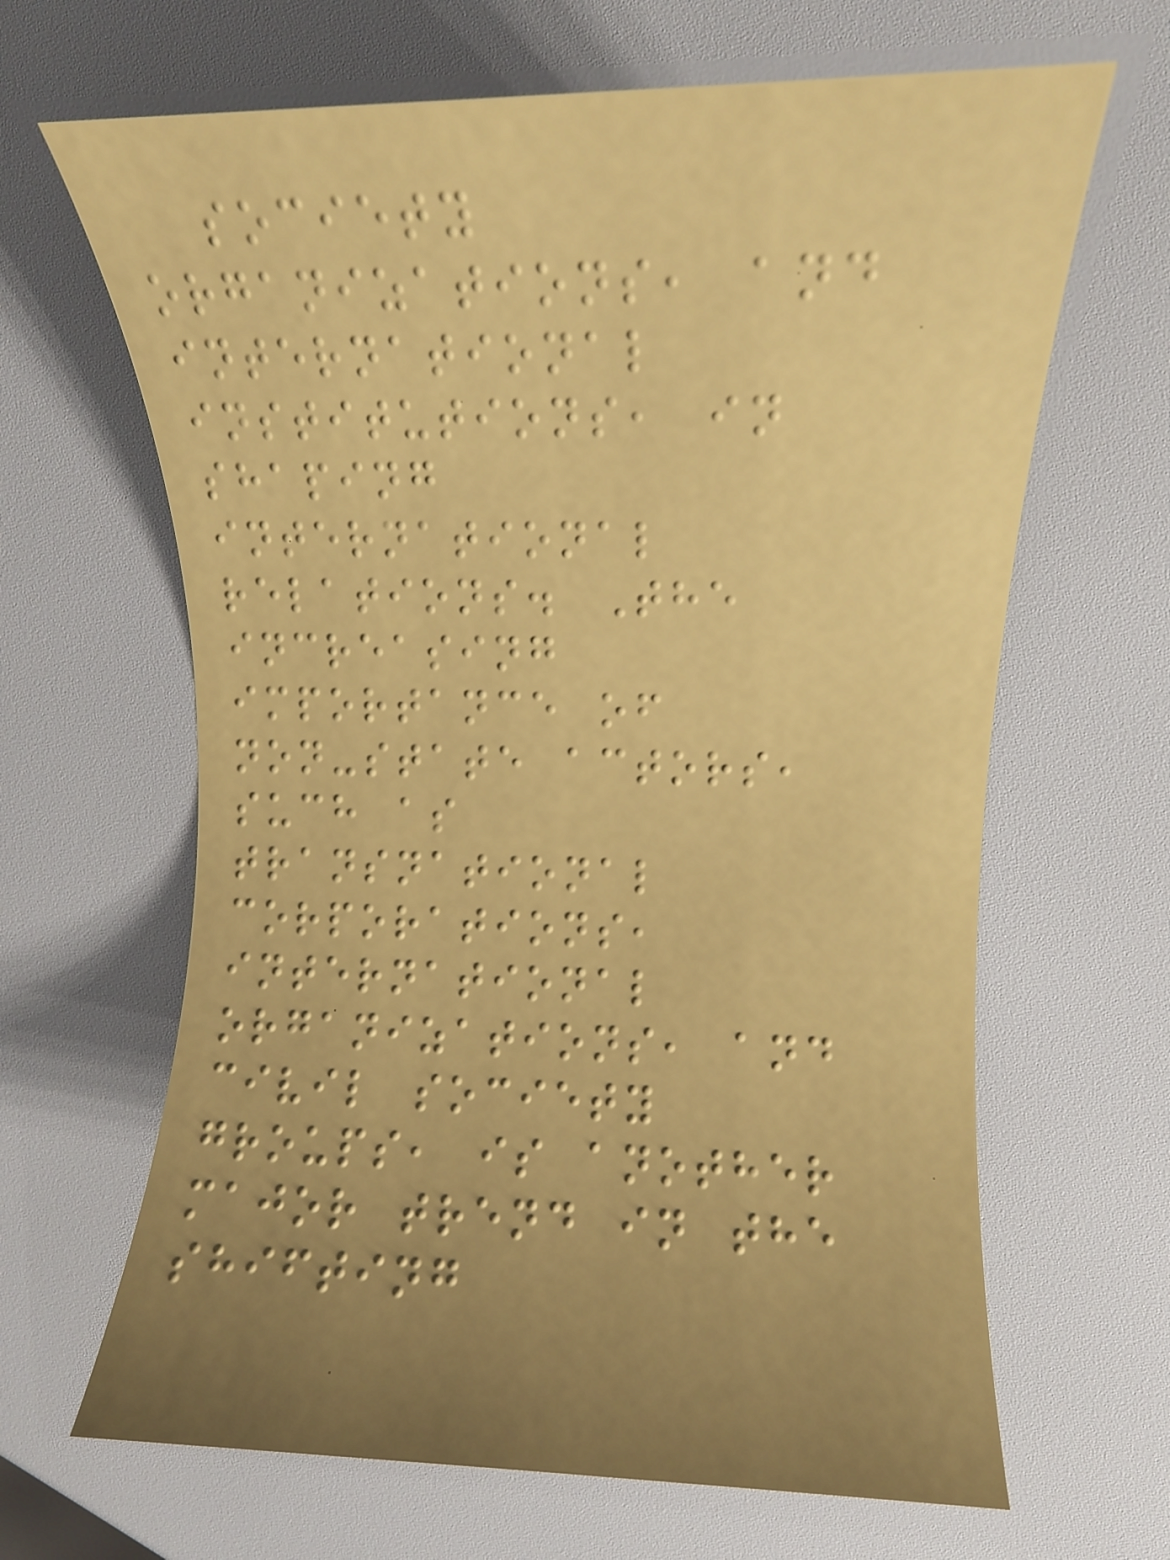society
organizations, and
international
institutions, in
shaping
international
relations. The
increasing
importance of
non-state actors,
such as
transnational
corporations,
international
organizations, and
civil society
groups, is another
major trend in the
shifting
